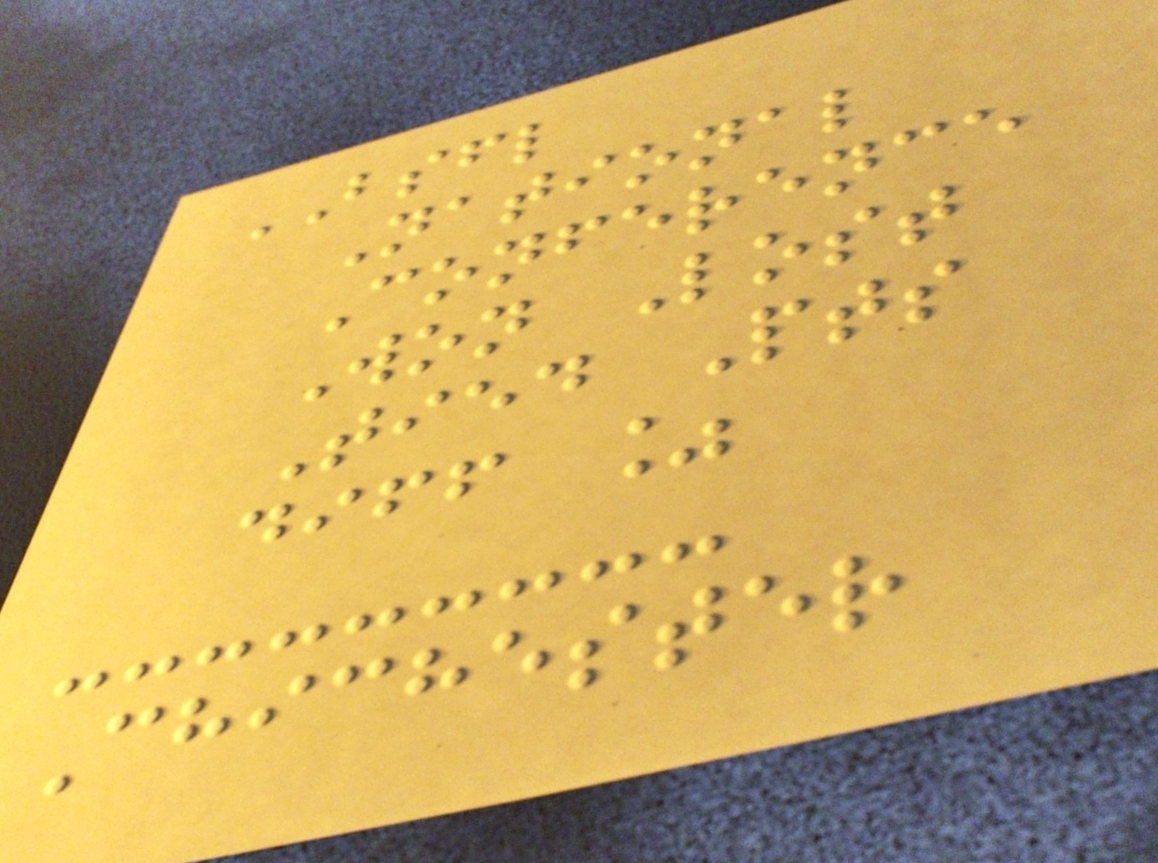BSFL
National
Conference
Won Lost
Tied Pts
diff %
Chichester
